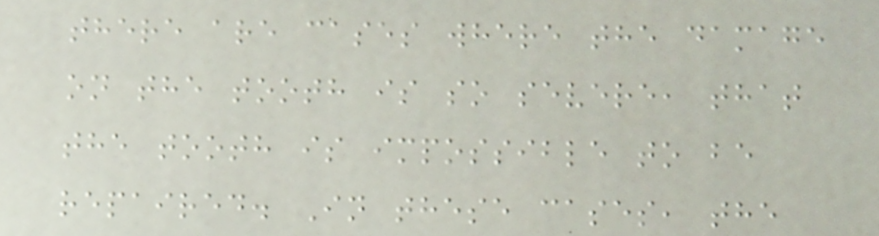there are cases where the damage
on the tooth is so severe, that
the tooth is impossible to be
repaired. In these cases, the
